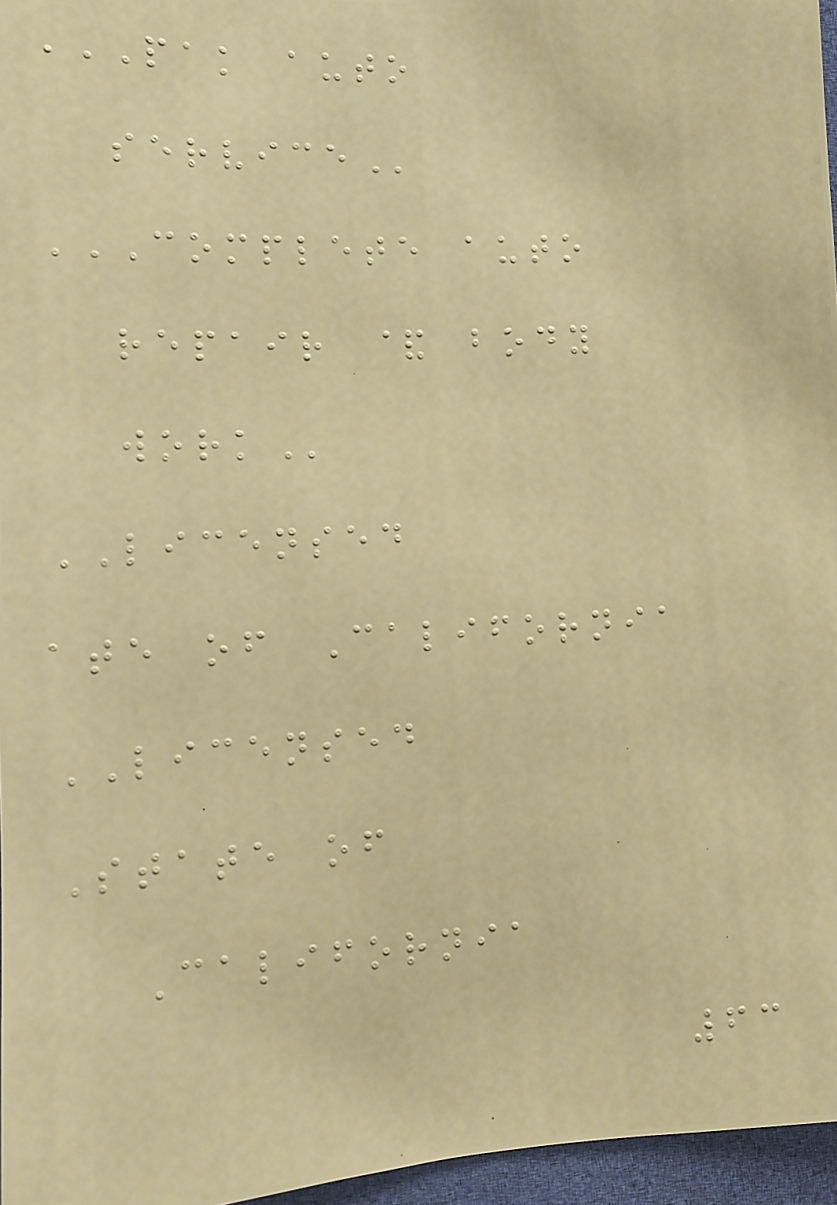PAK AUTO
SERVICE
COMPLETE AUTO
REPAIR & BODY
WORK
LICENSED
ate of California
LICENSED
State of
California
63
